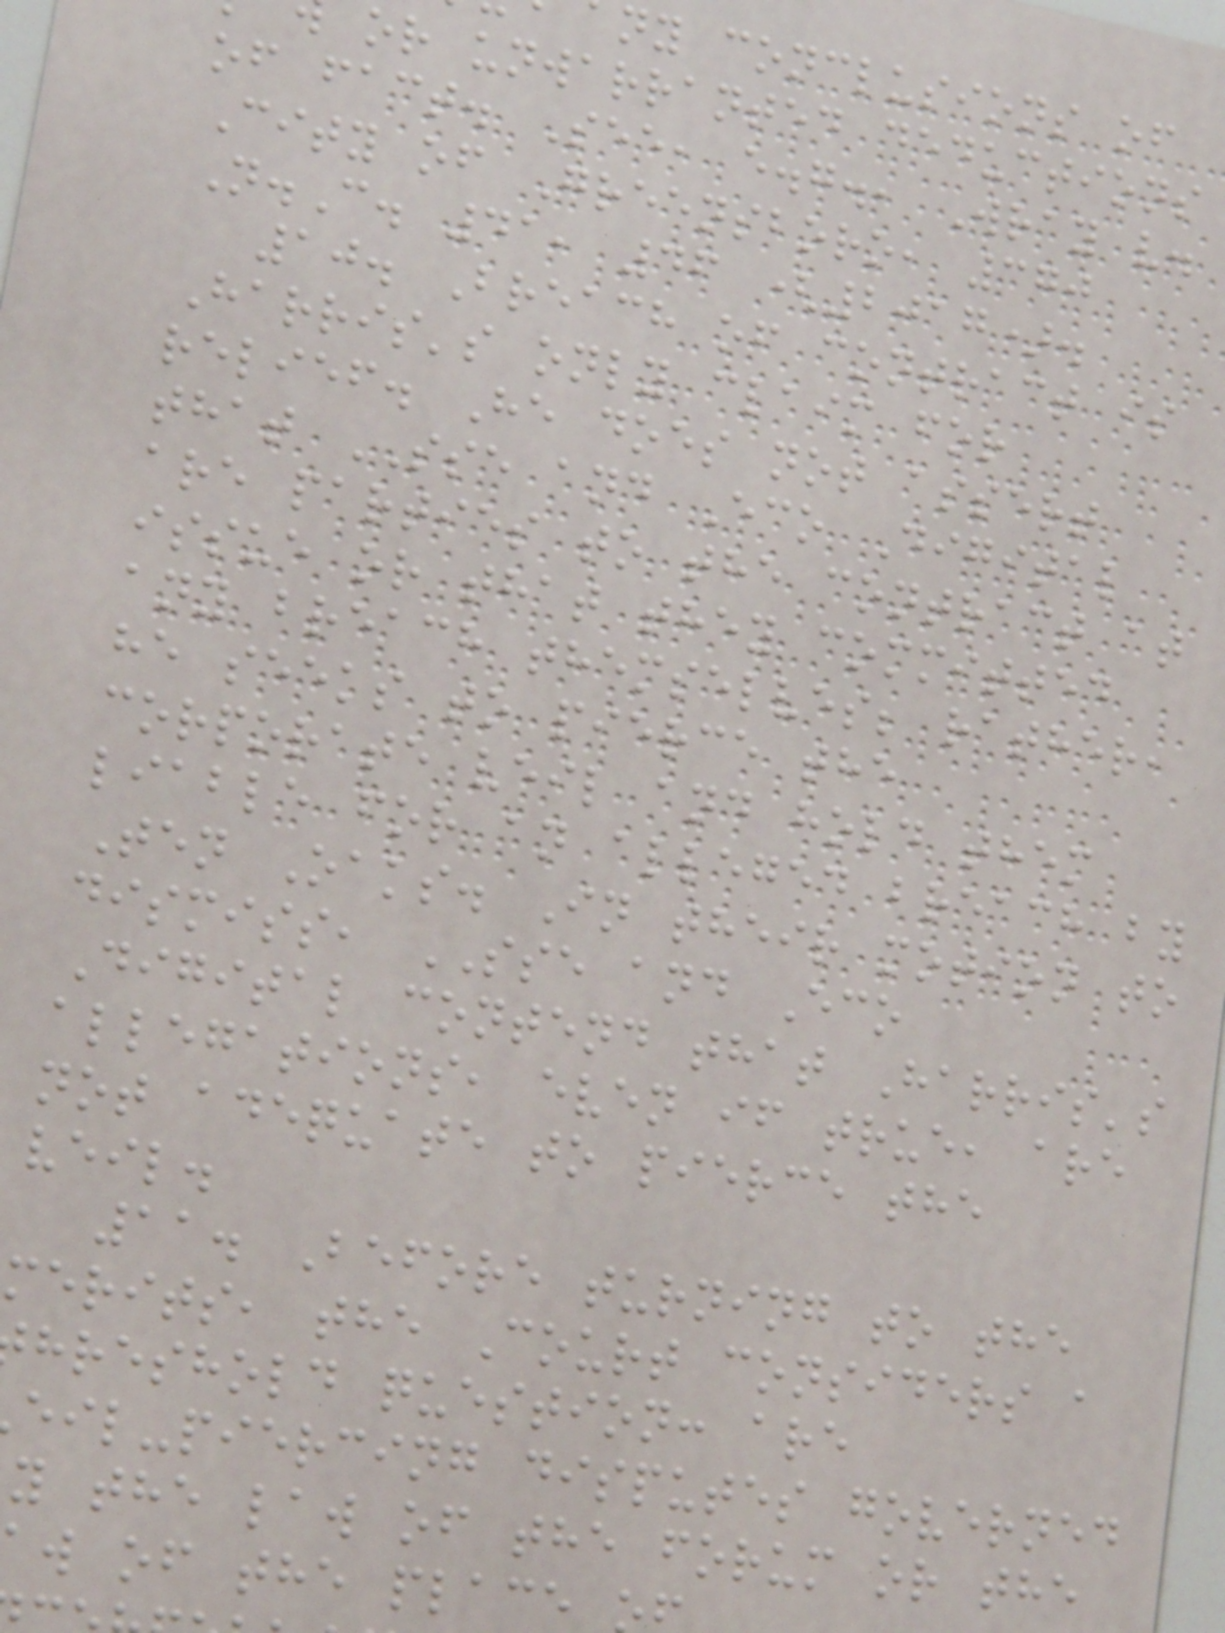ny conclusions of
or unwarranted deductions
of fact. See, e.g., Wray v.
City of Greensboro, 370
N.C. 41, 46 (2017).
10. Breach of contract is
Harris's only claim for
relief. He does not assert
that SSE and Eco Digital
are parties to the contract at
issue or that they committed
any breach themselves; rather,
he seeks to pierce the
corporate veil and hold them
liable for an alleged breach by
Ten Oaks. In their motion to
dismiss, SSE and Eco
Digital contend that Harris's
allegations, even if true, are
not adequate to pierce the
veil.
11. Before turning to the
merits, the Court considers a
hreshold question: are
eil-piercing disputes governed
y the law of the forum or the
w of the place
